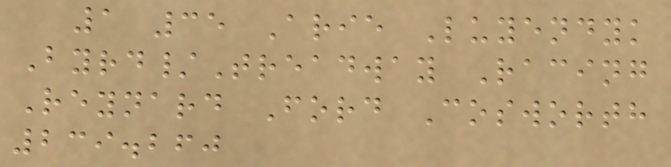1 35 Arie Luyendyk
Byrd/Treadway Racing
Reynard Ford Cosworth
239.260
